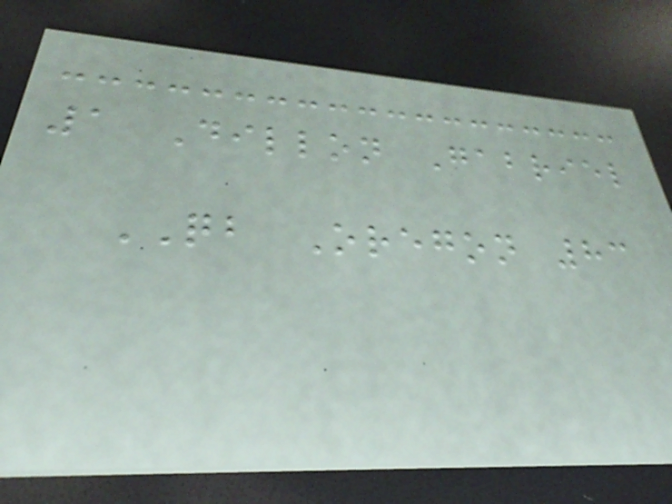1 Dillon Gabriel
QB Oregon 83
